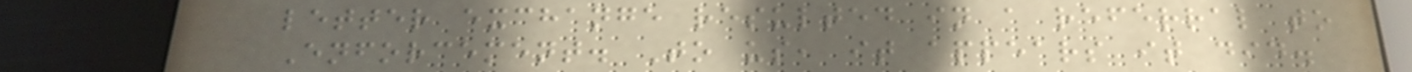letter exchange resulted in a referral to
Enforcement. To us, it appears it did.
